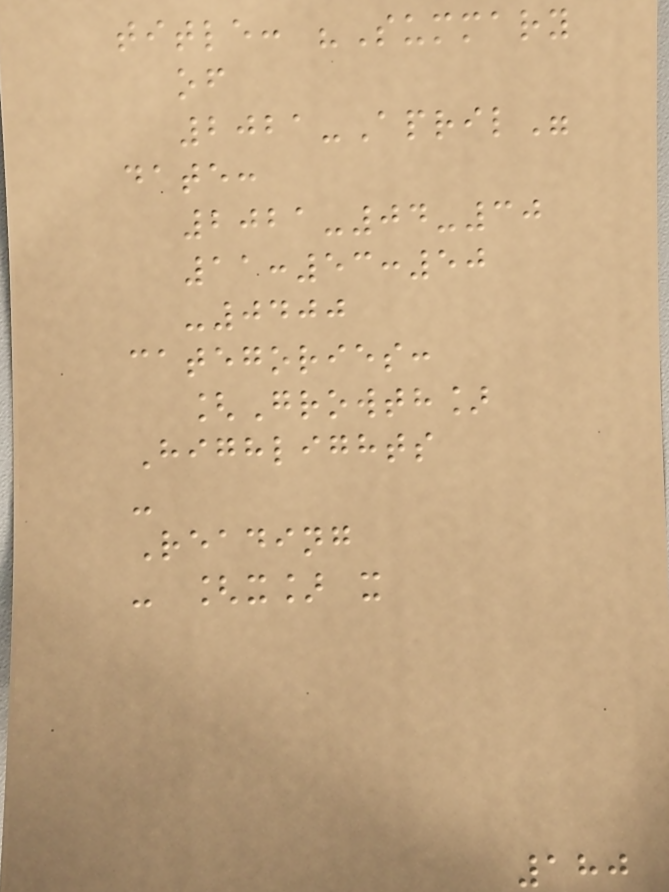title: "Summary
of
2021-April"
date:
2021-04-30
11:53:50
-0400
categories:
[Growth]
Highlights
-
Reading
- [x] x
180
